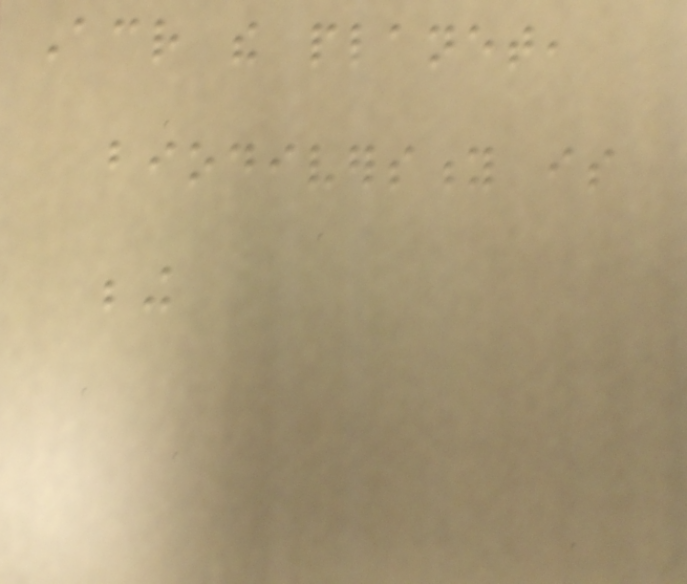Across the planet,
biodiversity is
being
